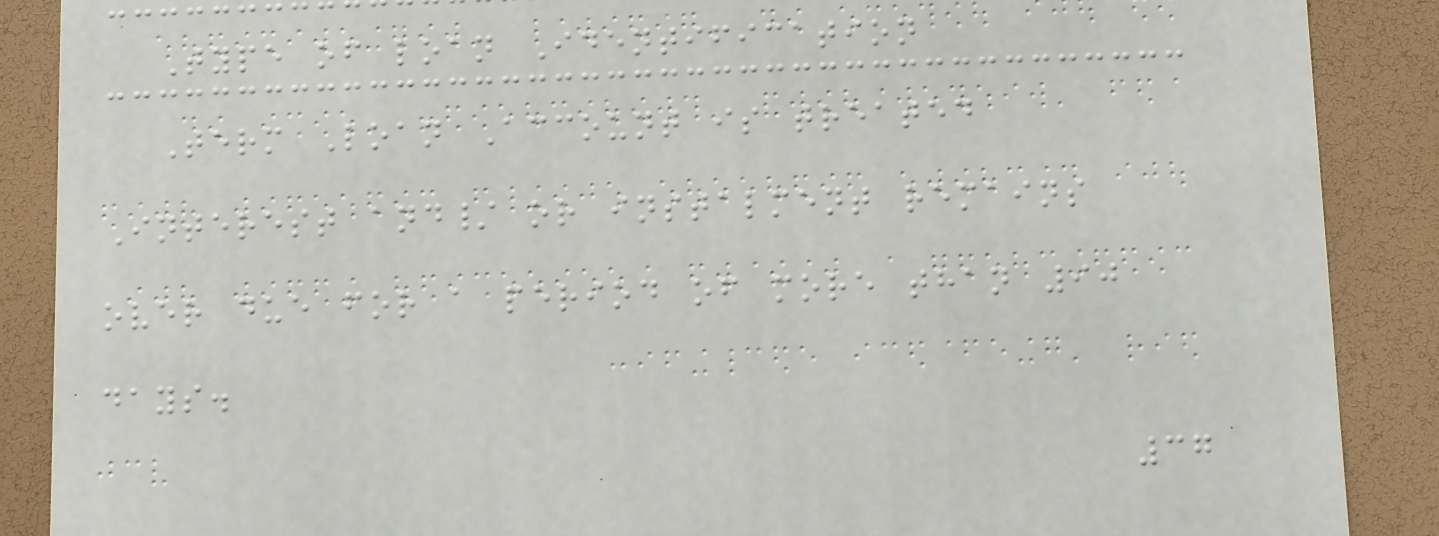Type of loan Identification
Term Loan Account is treated
Interest and/ or instalment remains
over due for a period of more than 90
days.
37
